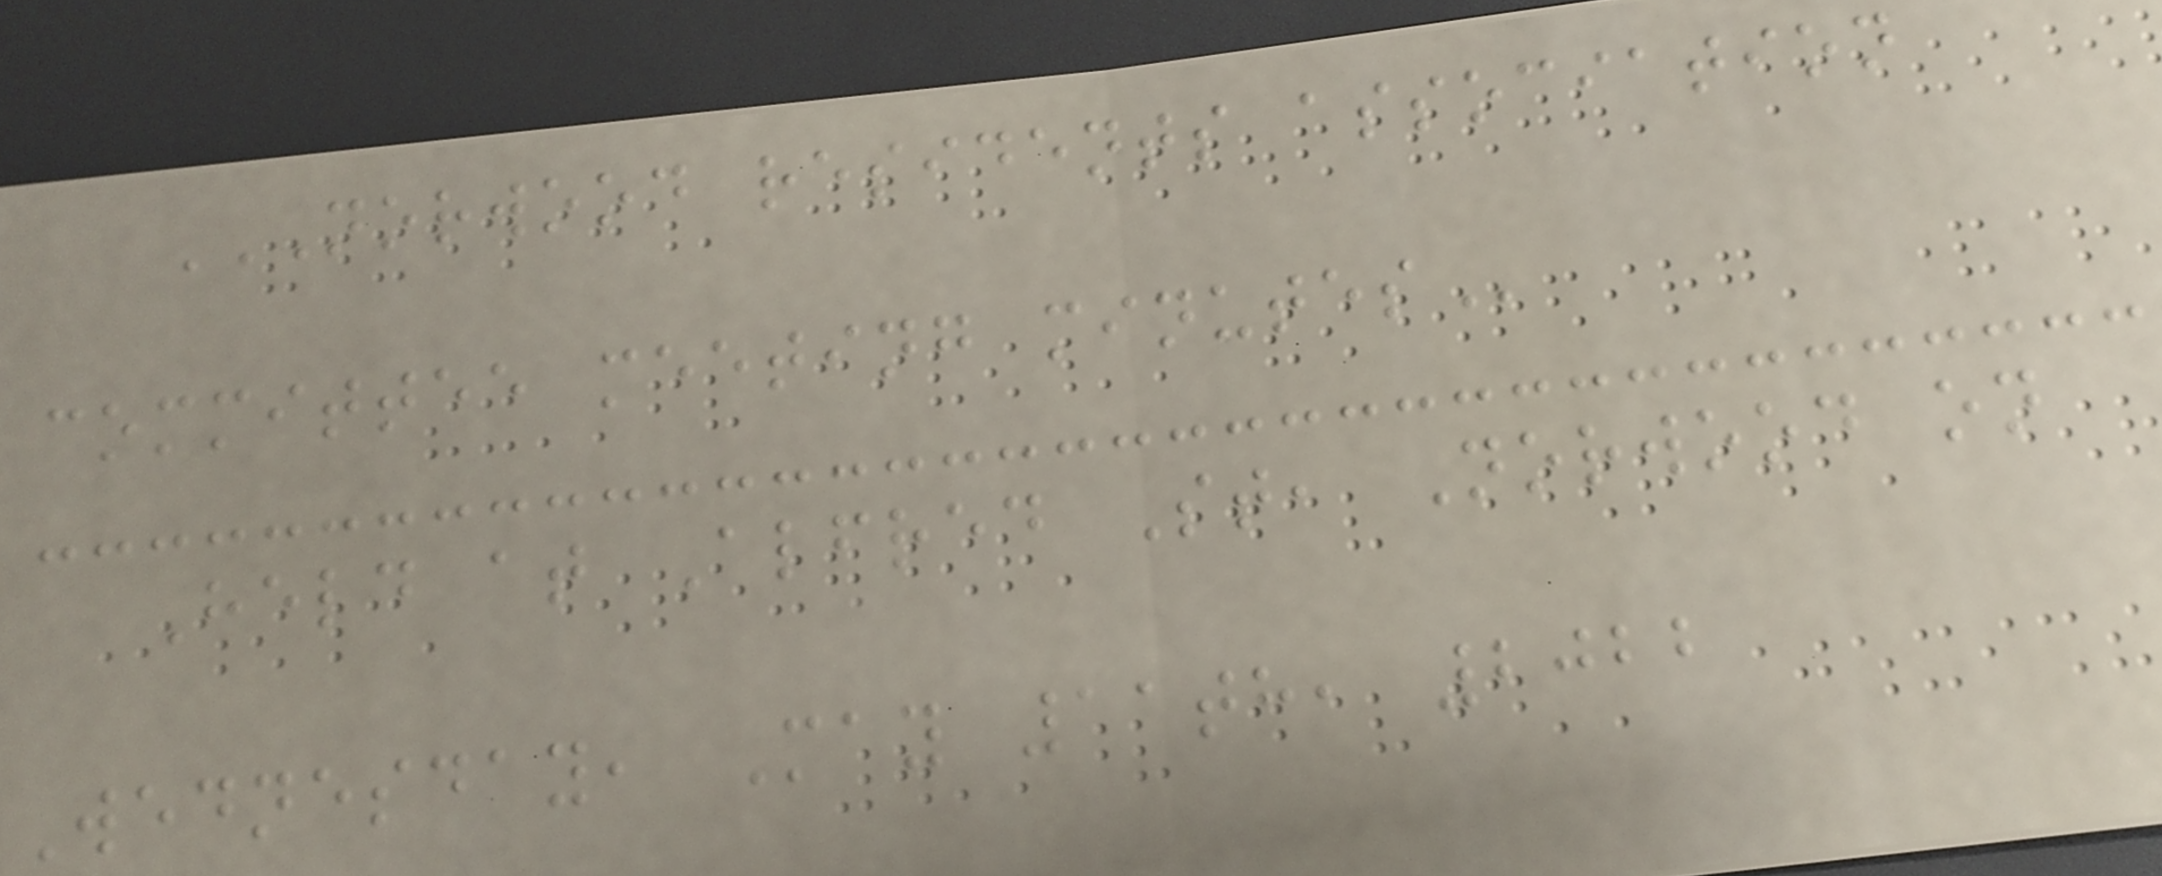NORWOOD RESIDENTS ASSOCIATION
COMMITTEE MEETING MINUTES
Held at Alfred St, Norwood on
Wednesday, May 11th, 2022
